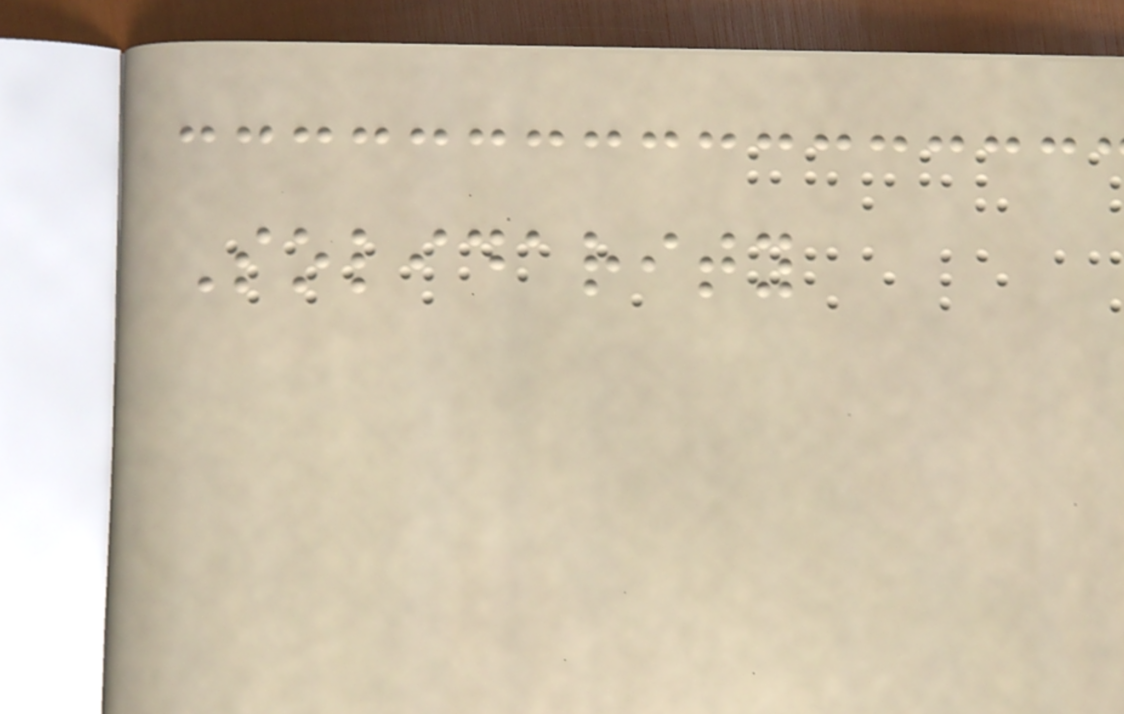Solidarity
